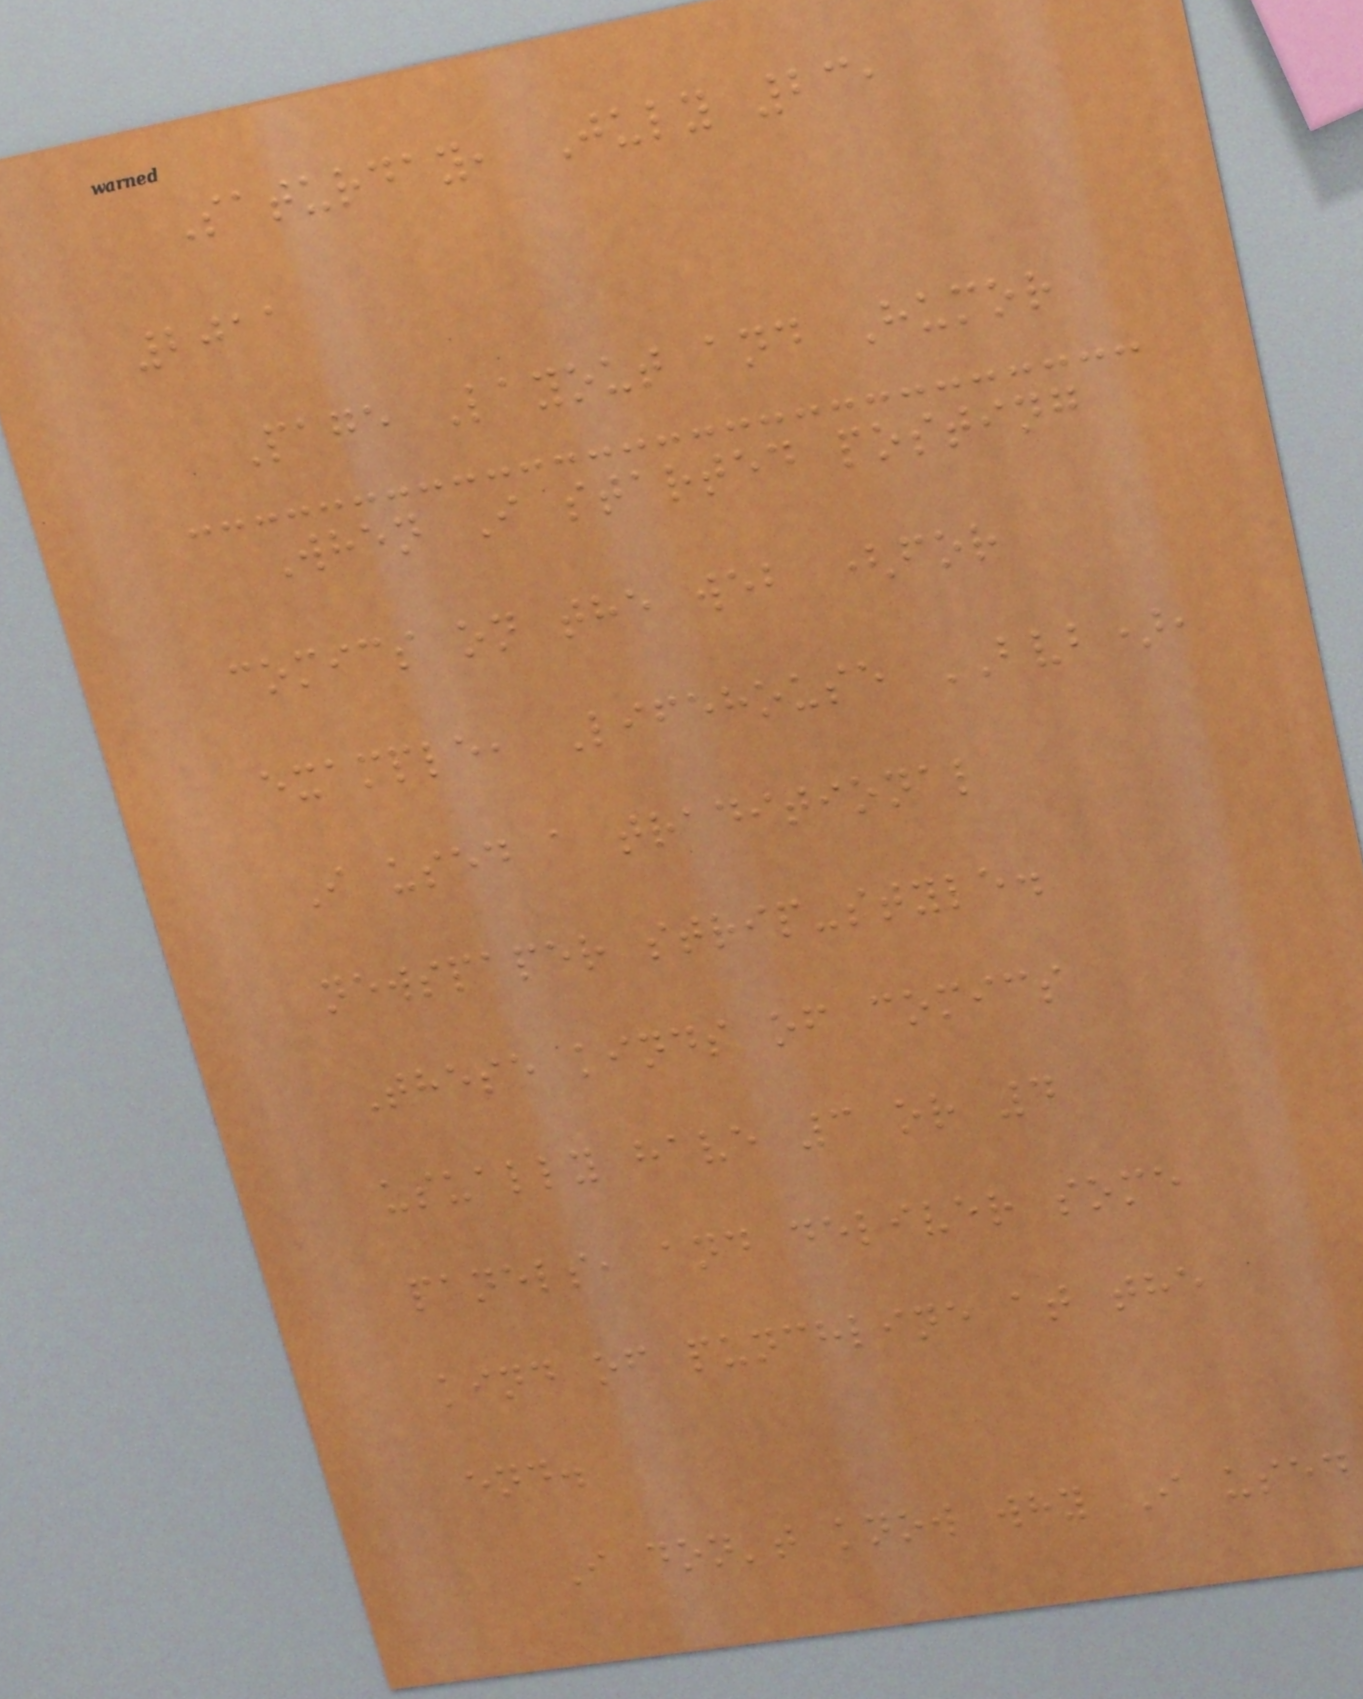Saturday, July 23,
2011
Page Layout and Humor
When I started posting
comics on the web (for
example, Lifehouse BVB),
I used a traditional
newspaper strip-style.
These kinds of comics
usually have 3 or 4
panels, and deliver some
kind of punchline at the
end.
I don't know why I used
